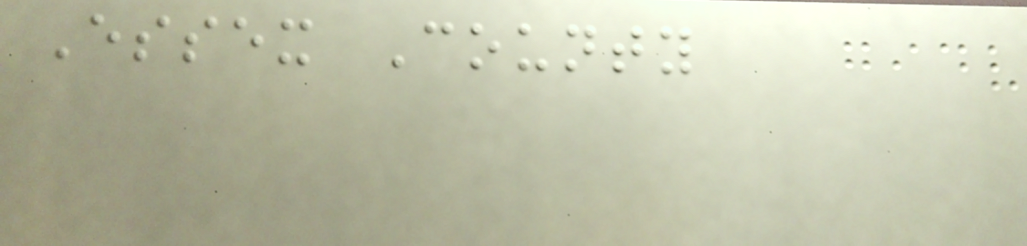Essex County
